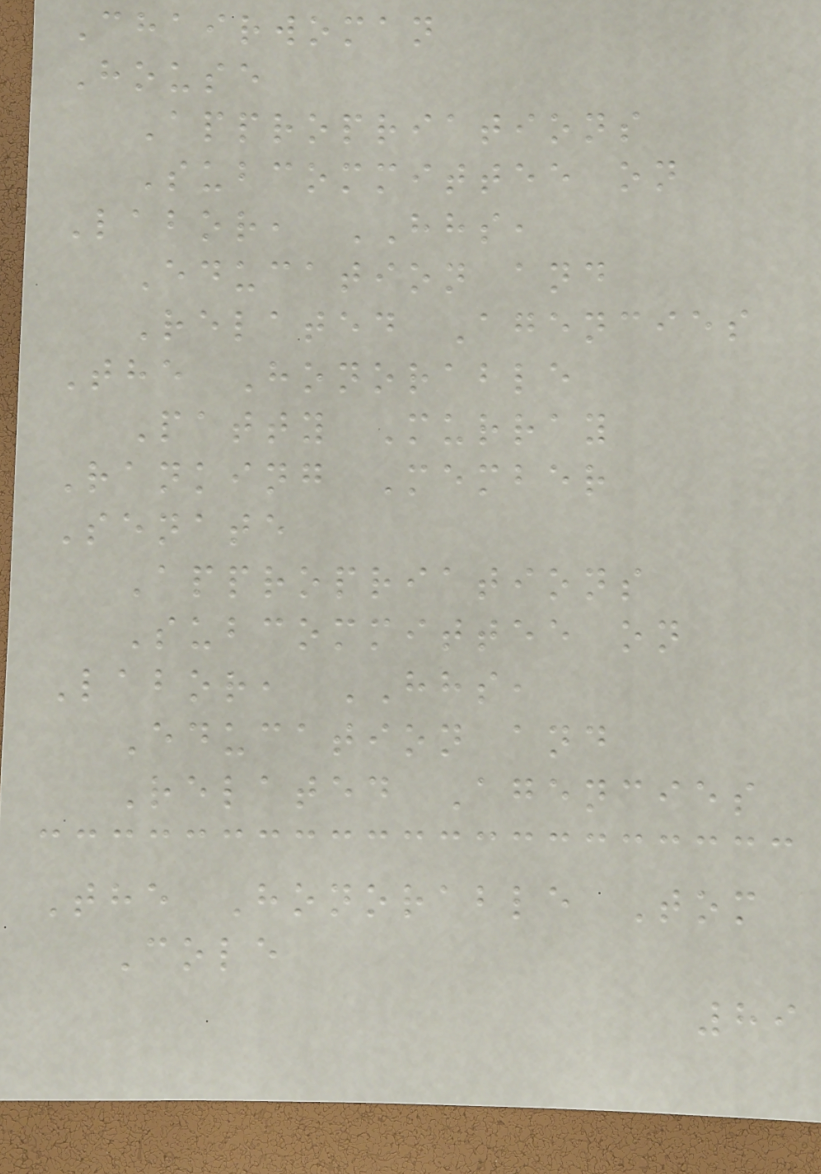Chairwoman
House
Appropriations
Subcommittee on
Labor, HHS,
Education and
Related Agencies
The Honorable
Patty Murray
Ranking Member
Senate
Appropriations
Subcommittee on
Labor, HHS,
Education and
Related Agencies
The Honorable Tom
Cole
89
